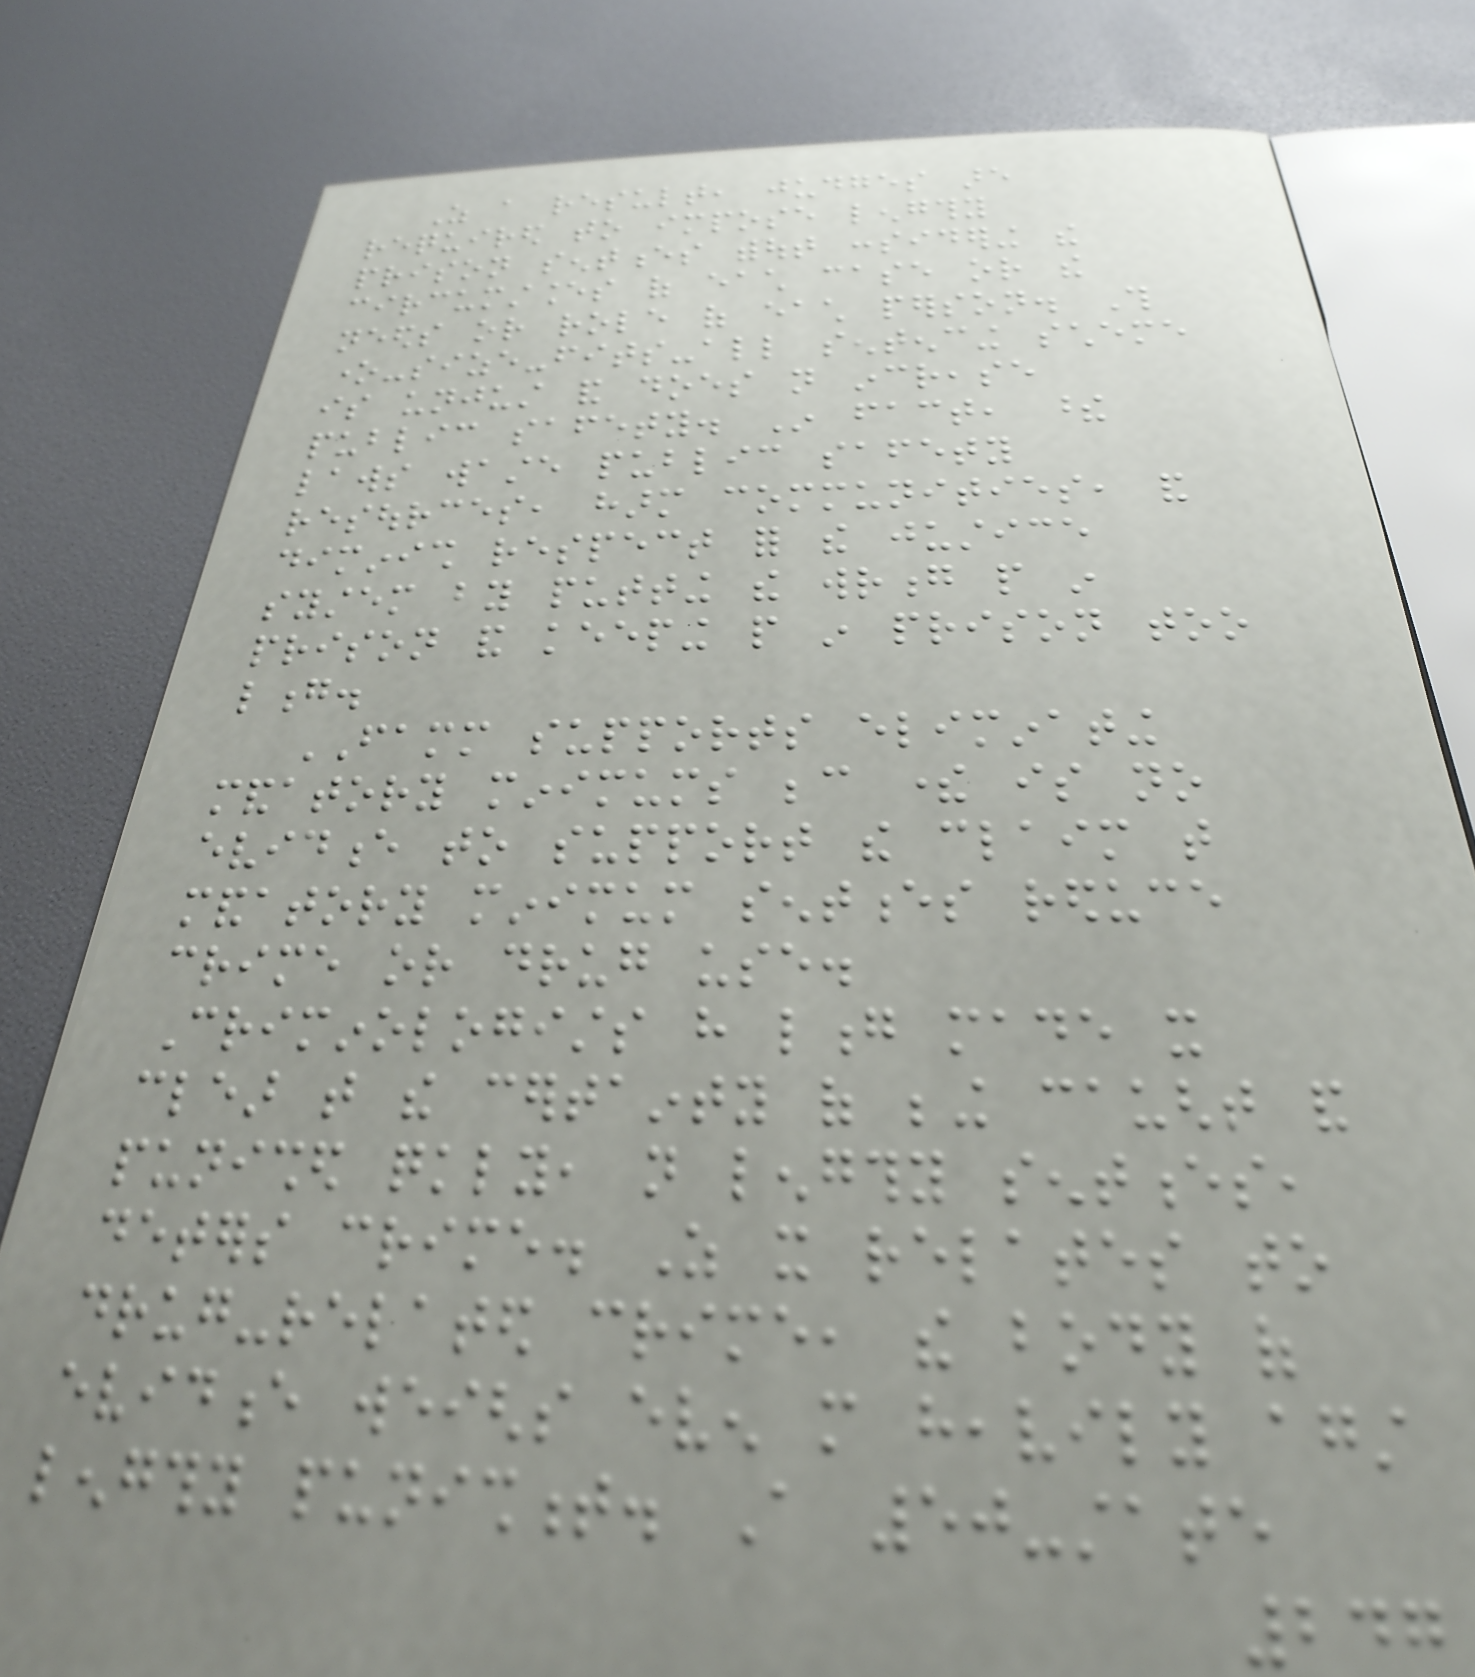As a result, judges are
required to impose lengthy
prison sentences without considering the
circumstances of each case or the
needs or role of each person. This
one-size-fits-all sentencing scheme
is unjust and does not increase
public safety. In fact, these
laws waste public safety
resources, harm communities, and
diminish respect for the justice
system by putting the wrong people in
prison and keeping people in prison too
long.
FAMM supports eliminating
mandatory minimums because there is no
evidence to support the claim that
mandatory minimum sentences reduce
crime or drug use.
Criminologists have long made it
clear that the certainty of being caught and
punished quickly, not lengthy sentences,
deters crime. As it relates to
drug-related crime, the body of
evidence weighs even more heavily against
lengthy punishment. A 50-state
247
